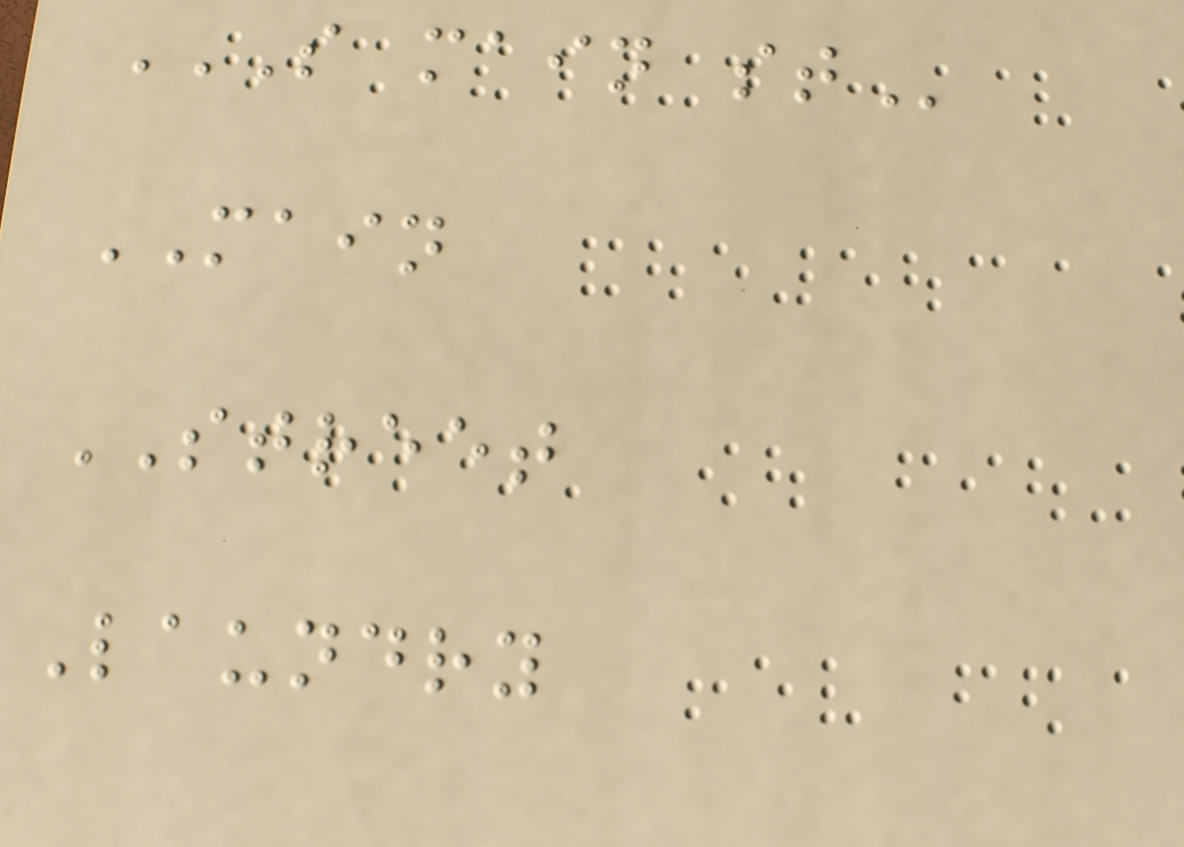S MAIN ST
MAIN
STREET
Laundry
